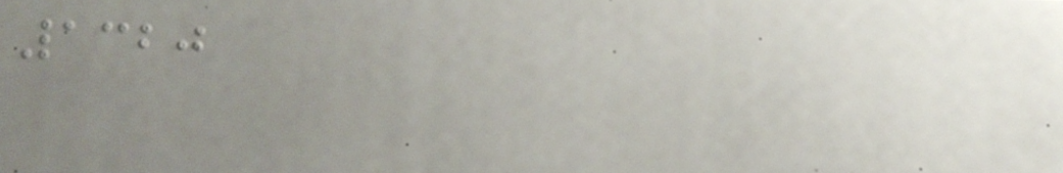1320
